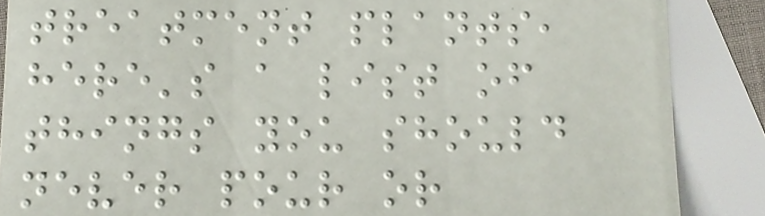treatment plants,
here's a list of
things you should
never pour or
